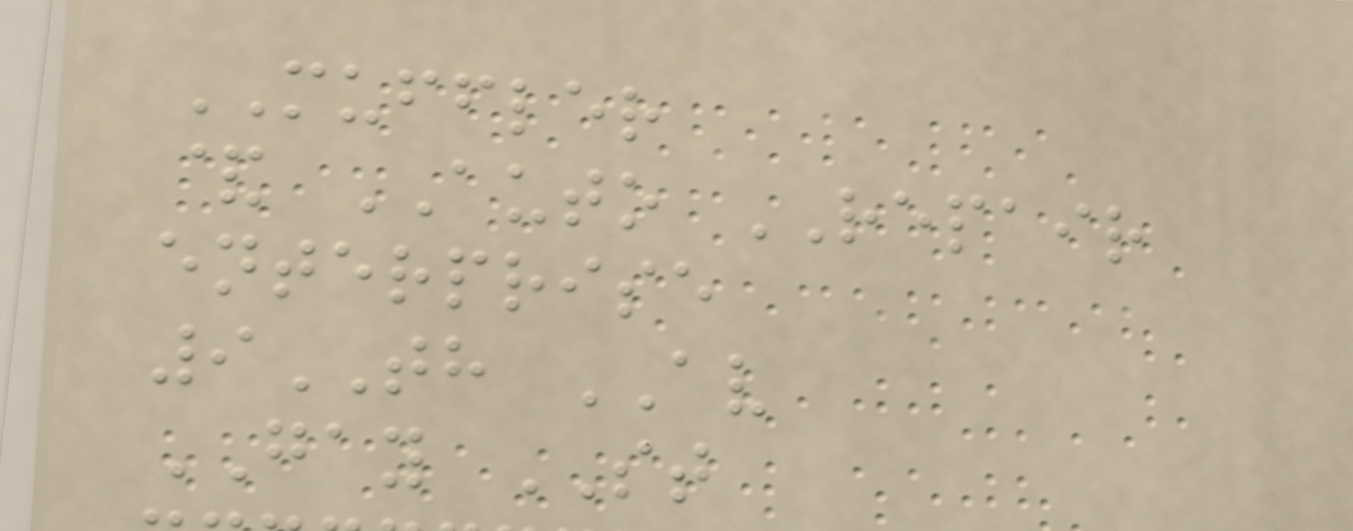MUFFLER
& AUTO REPAIR
enterprise
9TH AV
GAY ST
